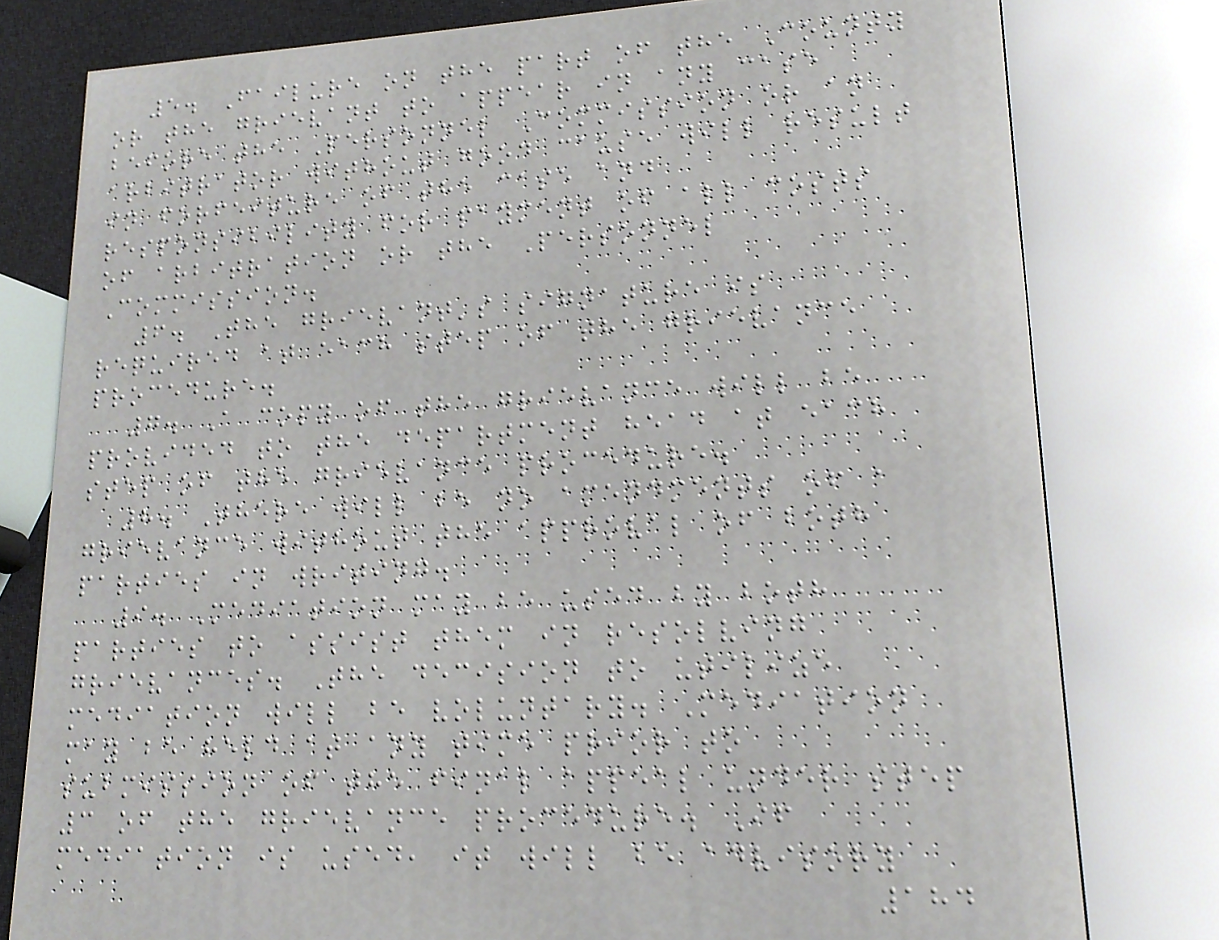5. Failure on the part of the County
or the grievant to appear in any case
before the Personnel Commission or an
arbitrator without good cause will result
in forfeiture of the case and
responsibility for payment of all costs
of arbitration or the Personnel
Commission.
6. The grievant's signature is
required at each step of the grievance
procedure.
7. A copy of the grievance will be
provided to the department head at each
step of the grievance procedure.
8. There will be no amendments of a
grievance without the approval of both
parties in writing.
9. Mediation may be used by both
parties to assist them in resolving
grievances. The decision to utilize
mediation will be voluntary. Mediation
may be held at any time prior to
submission of the final appeal under step
3 of the grievance procedure. If
mediation is used, it will be advisory
184
